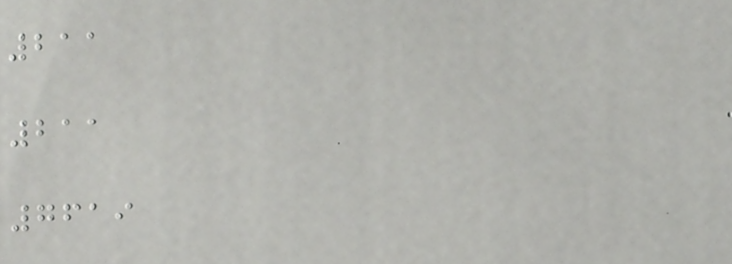211
211
7619
